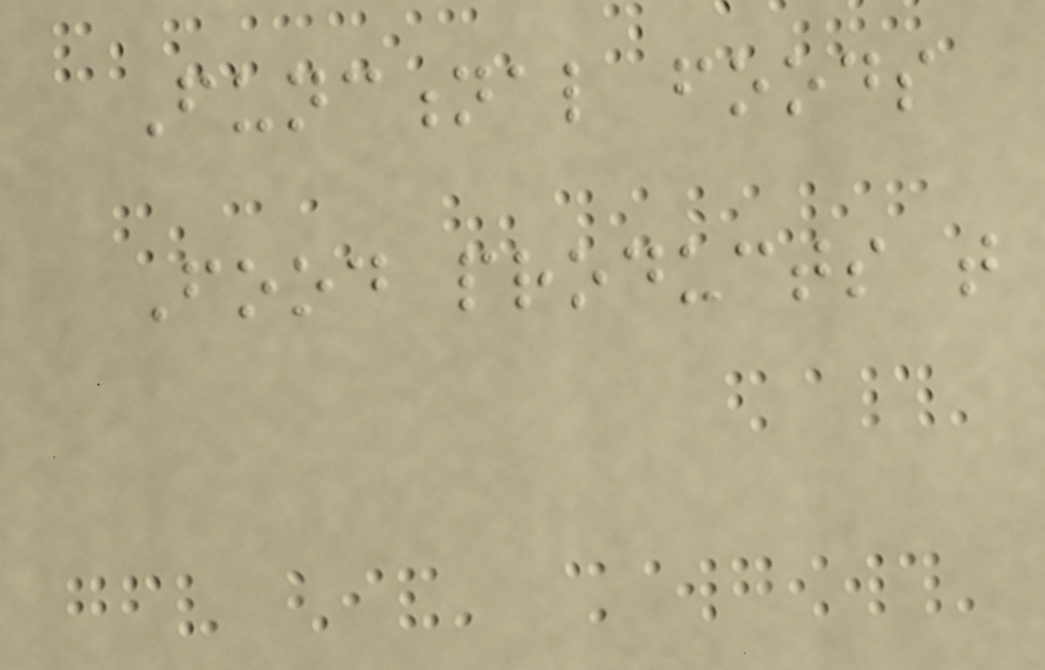Functional foods
Food products that
